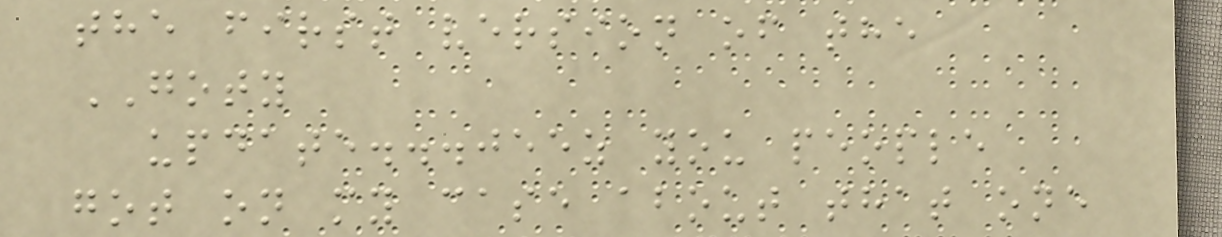the first version of the
GOTY
update...jeez you people
got on my case about that one
